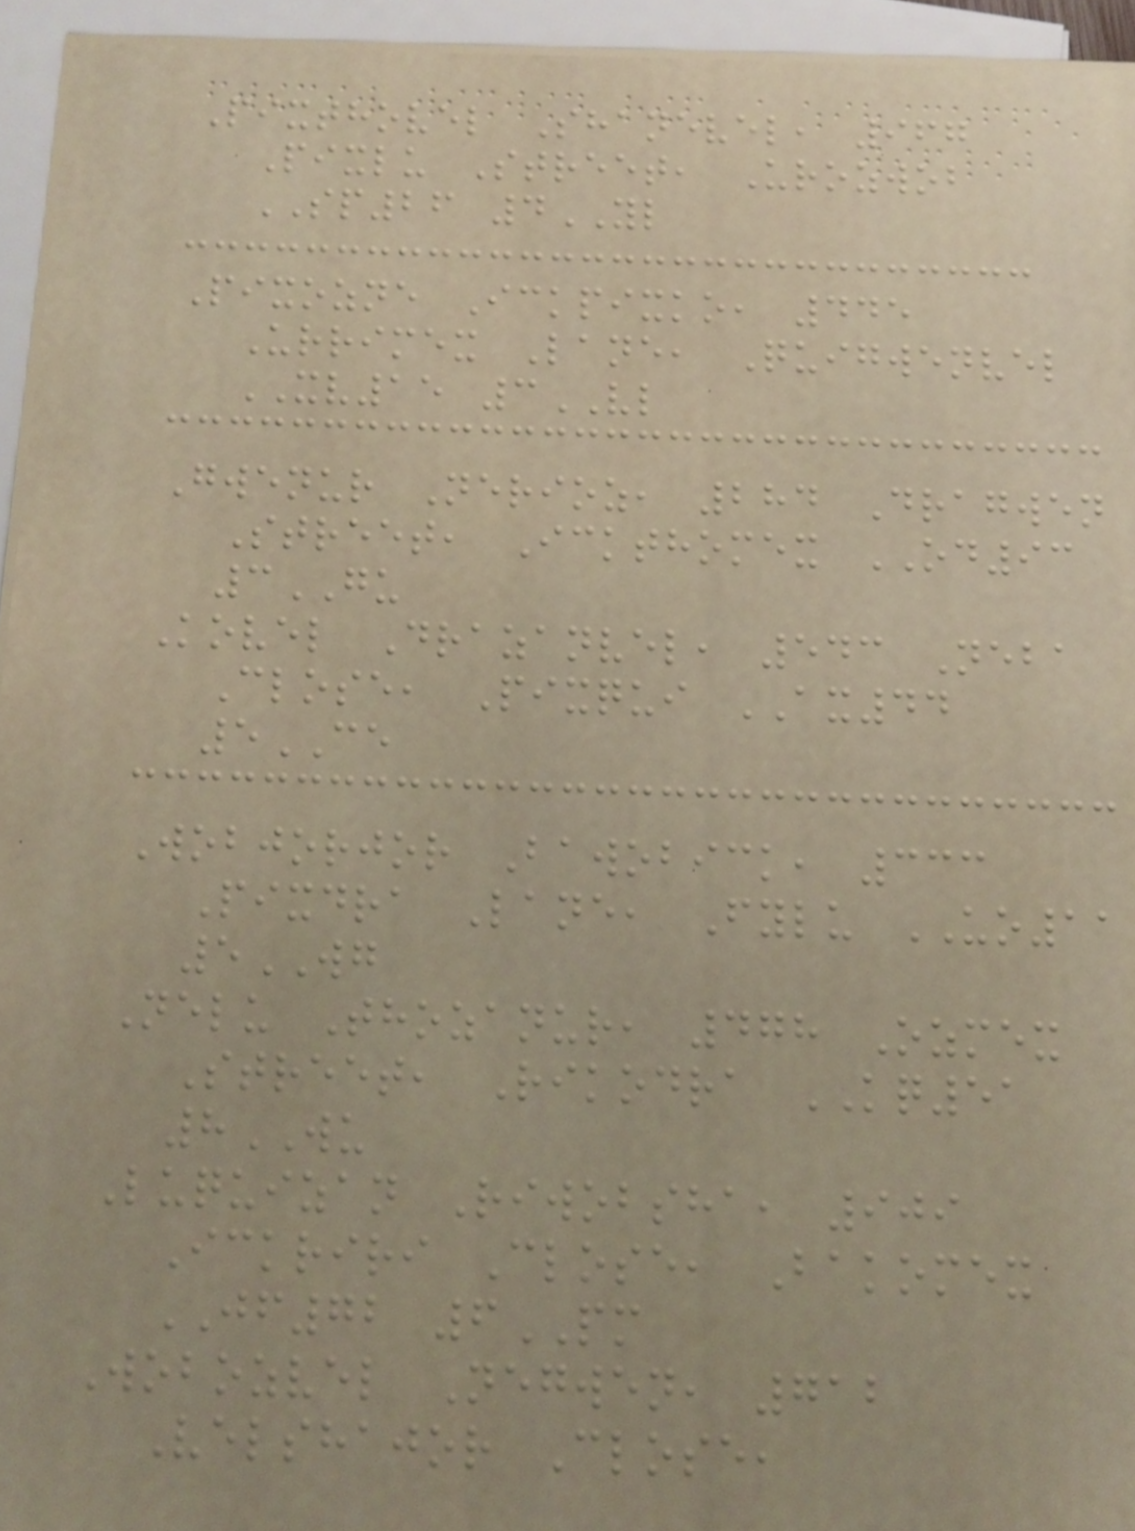Pixthovel Shanevel, 967
Pixlu Street, Urozwob
SP26 4YL
Pixozne Ickpixko, 445
Urrimex Lane, Quigwenvel
XV15 3VL
Gwenur Nerioz, 284 Dragwen
Street, Ickthomex OD93
3GU
Kovel Drazanvel, 543 Neba
Close, Pixqui AX44
5CE
Wobjorjor Bawobick, 333
Pixdra Lane, Fylu UO11
5WG
Nelu Thozanur, 478 Ozmex
Street, Rikodra KQ51
8WU
Luquizan Riwobsha, 909
Ickriri Close, Bakomex
JF72 6PM
Wobozvel Negwen, 712
Velshajor Close,
